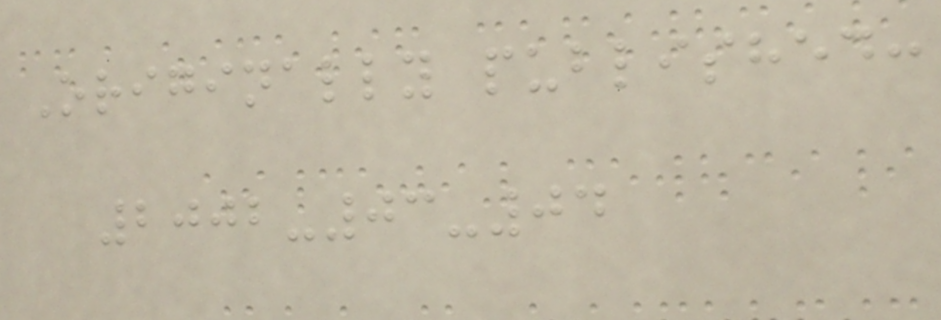Originally published:
2002-03-04
